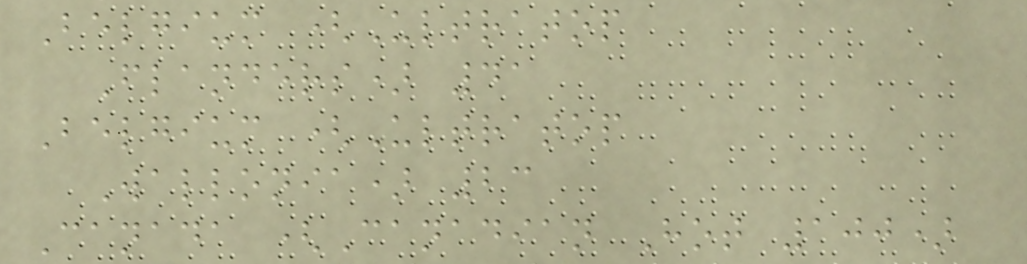Belgium (Ultratop
Flanders) 41
Belgium (Ultratop
Wallonia) 23
Canada (Canadian Hot 100)
